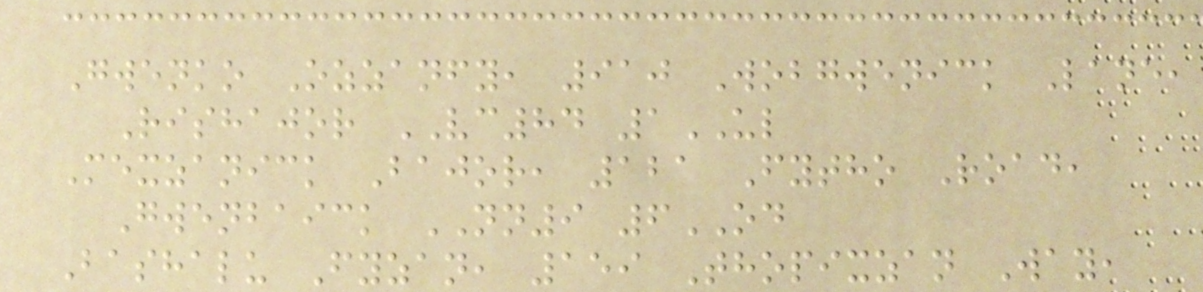Gwenko Ozzanfy, 910 Wobgwenick Lane,
Rishajor VC84 1UL
Mexzanick Bajor, 121 Fytho Road,
Gwenbaick NN9 6OD
Bashalu Fyzan, 159 Thopixzan Way,
